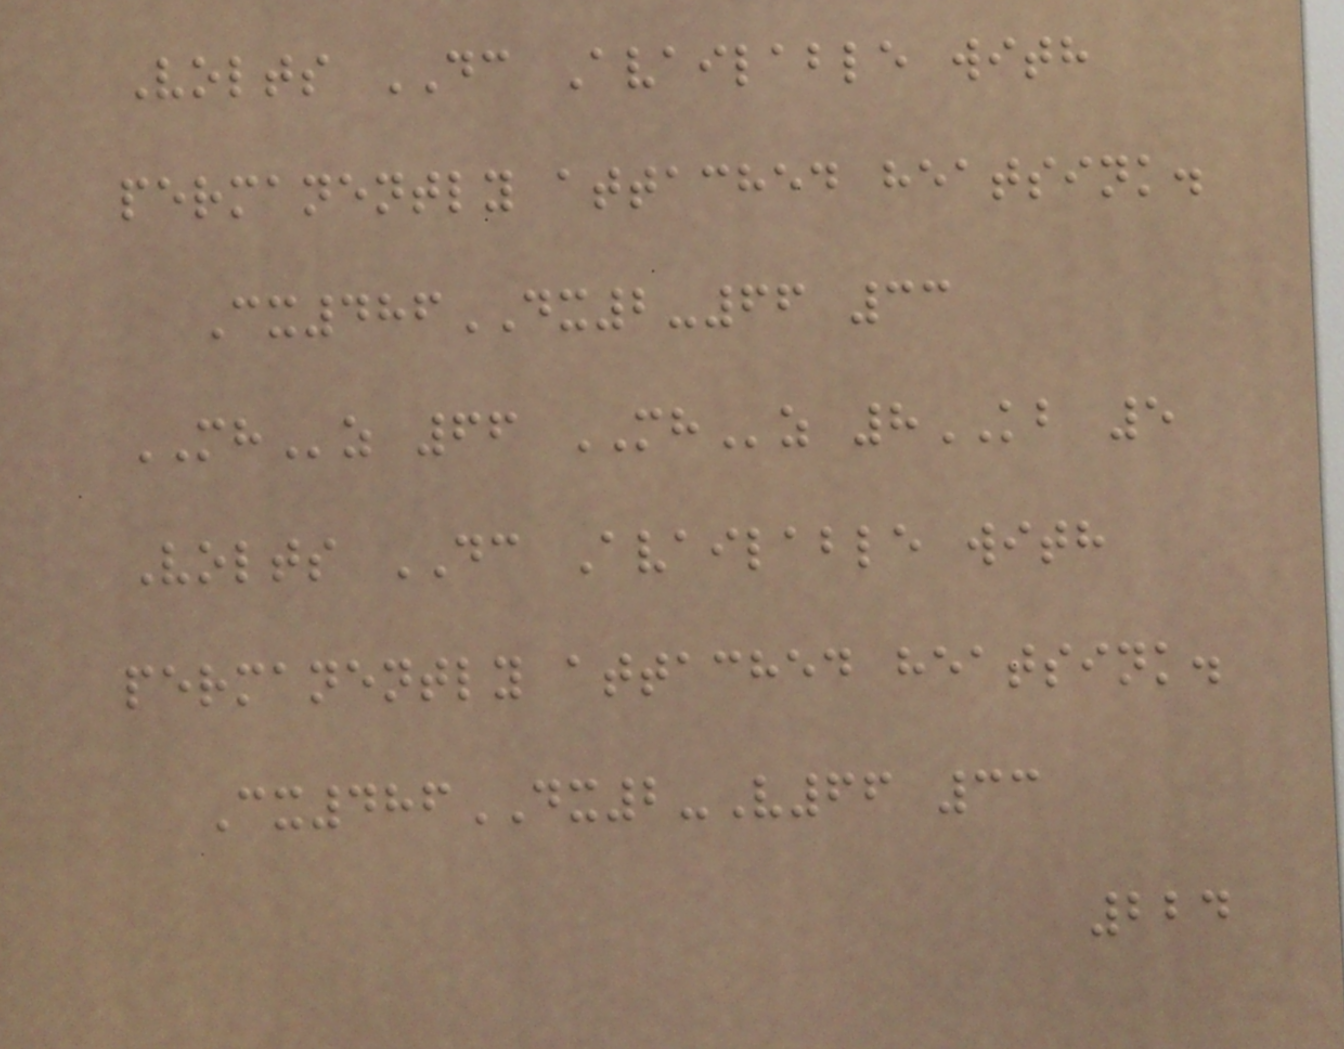Volts DC Available with
permanently attached heatsink.
Cx486DX2-66 33
MHz 66 MHz 8KB 5
Volts DC Available with
permanently attached heatsink.
Cx486DX2-V66 33
224
